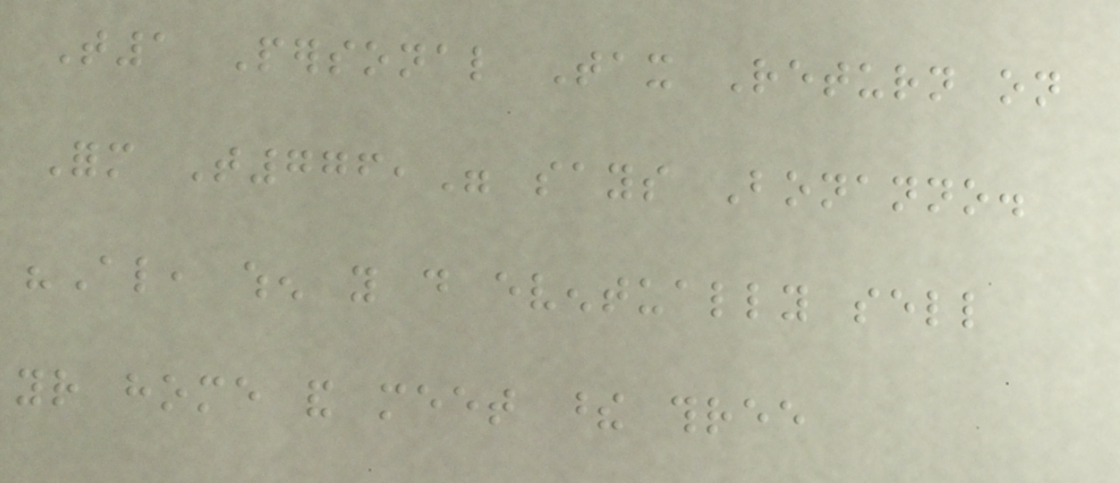T1 Personal Tax Return on
Form T776," says Bonanno.
"Also, when you do eventually sell
your home and meet these three
